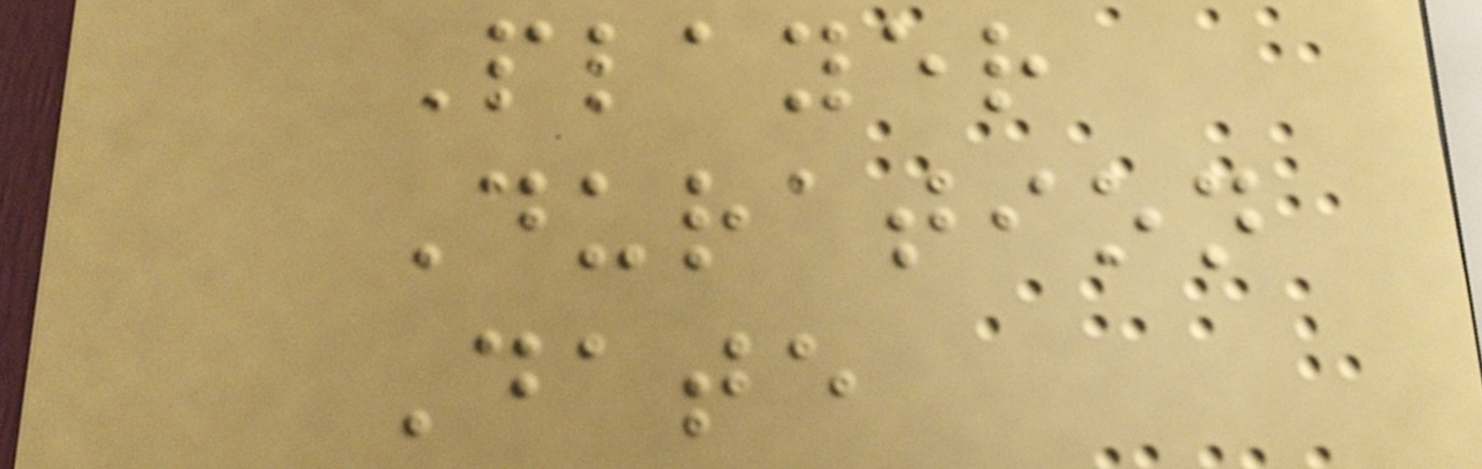Player
Duration
Date
